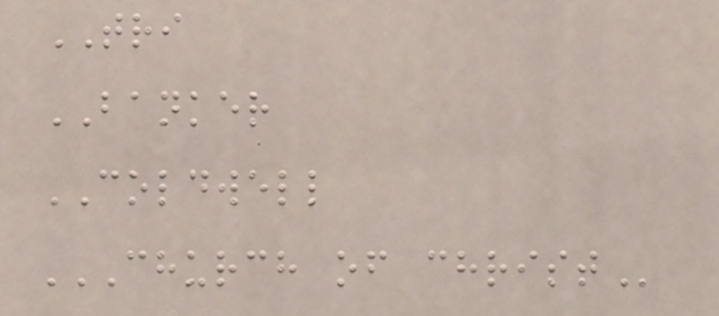TRI
BANKER
COLDWELL
CHURCH OF CHRIST
